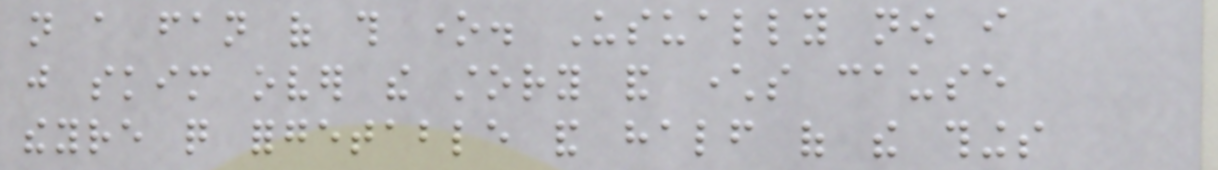not a fan of this one. Usually now i
just skim over the story and characters cause
theyre quite forgetable and half of the things
